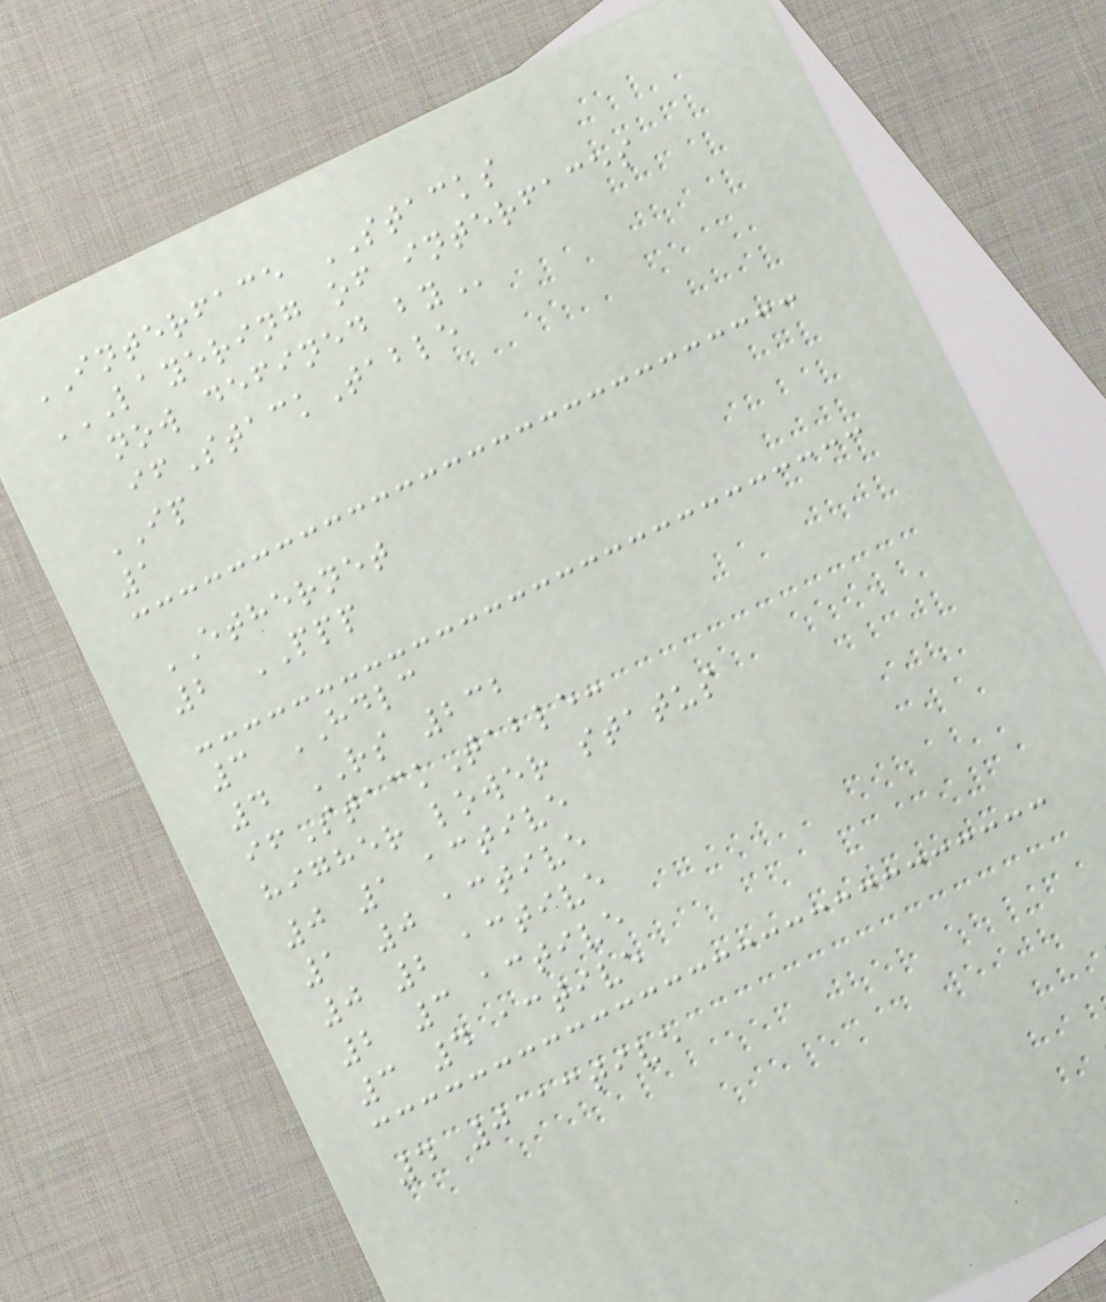INTERFACE STACKS
LAYERING OF INTERFACES
NOW DEFINED BY
ifStackTable
IP
1
ETHERNET
2 PPP
3 HDLC
4 RS 232
ifStackTable:
higher lower status
0 1 active
1 0 active
0 2 active
2 3 active
3 4 active
4 0 active
